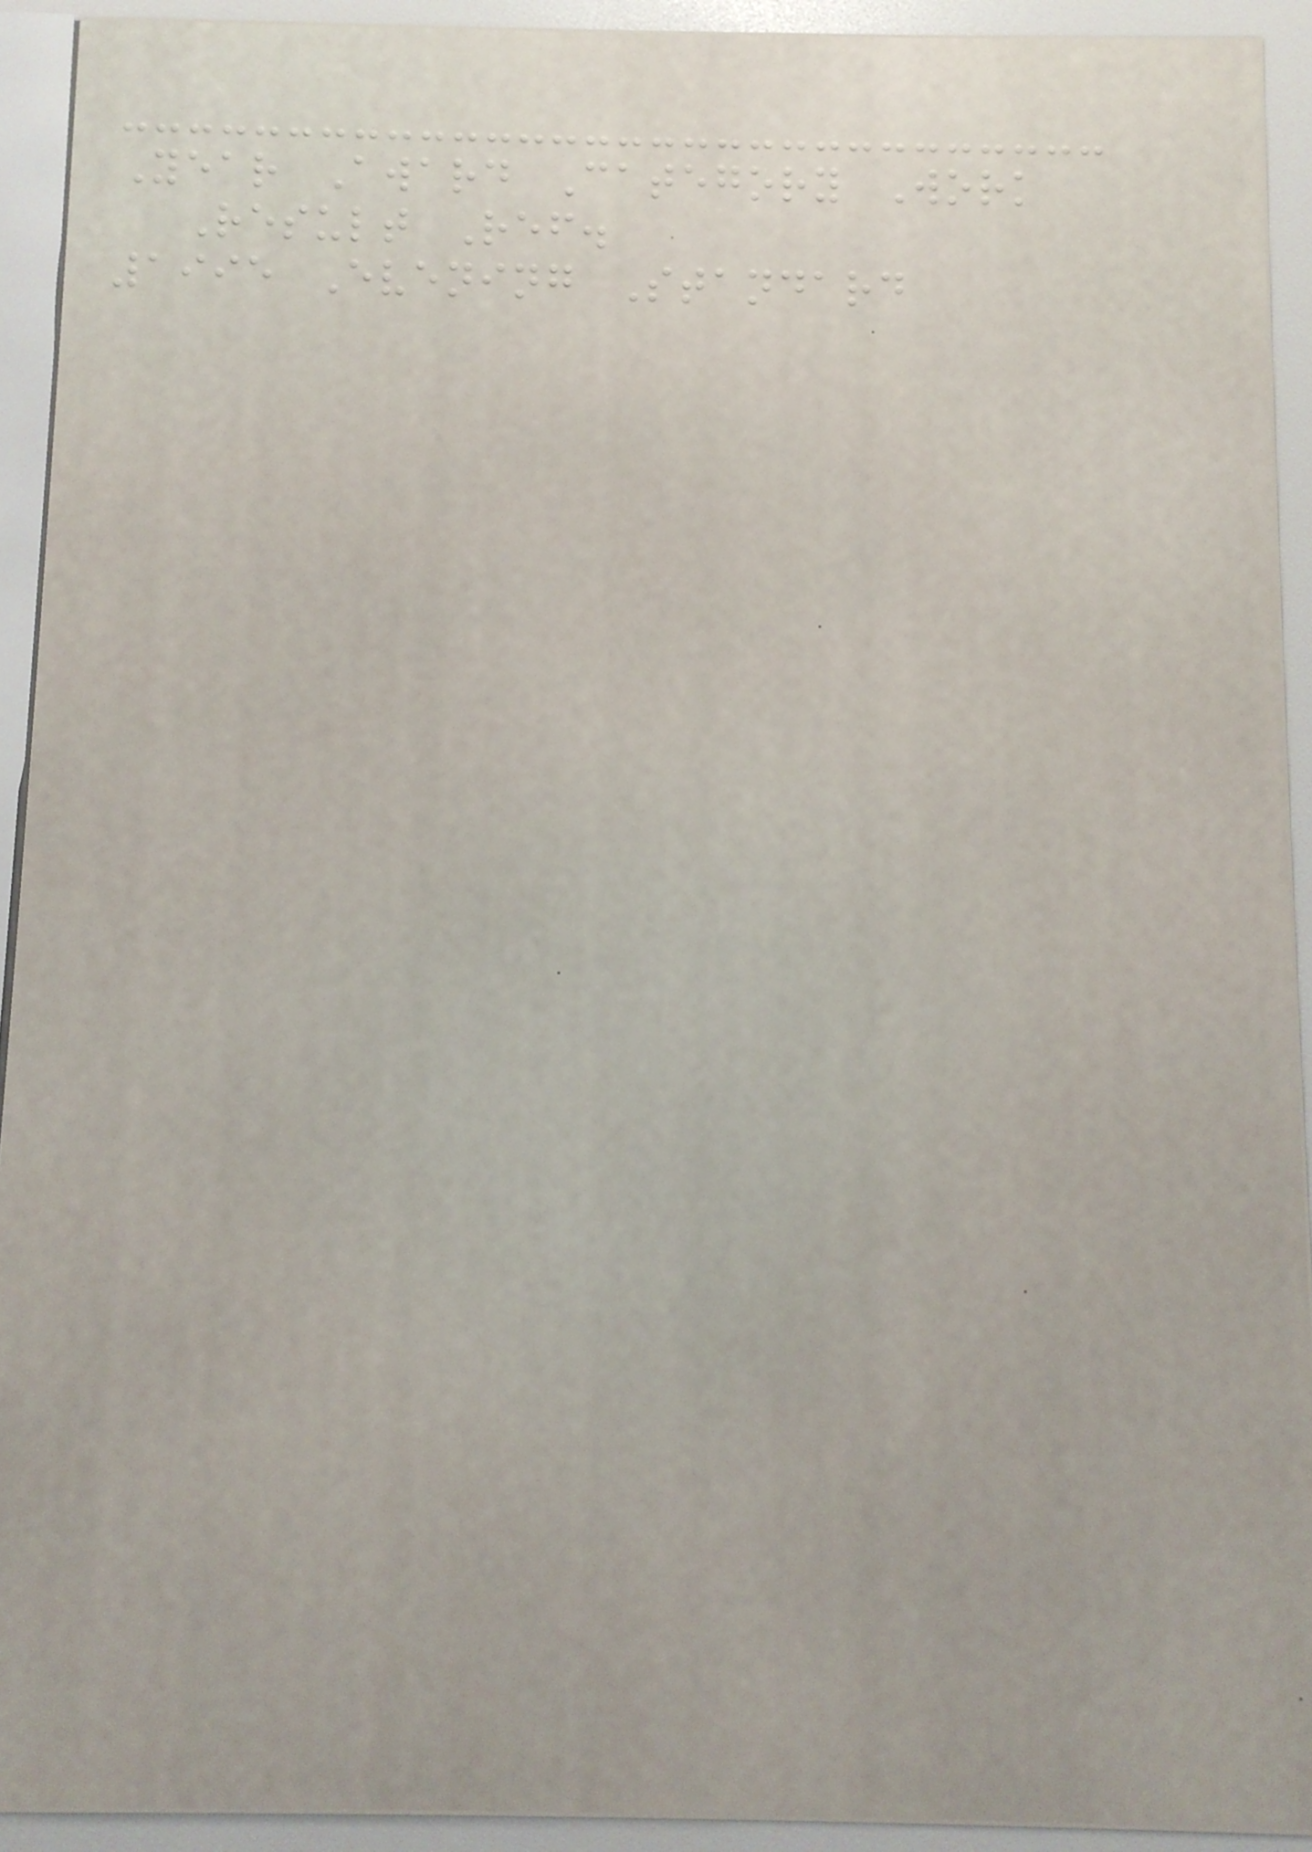Year Award Category Work
Result Ref.
1995 Evening Standard
